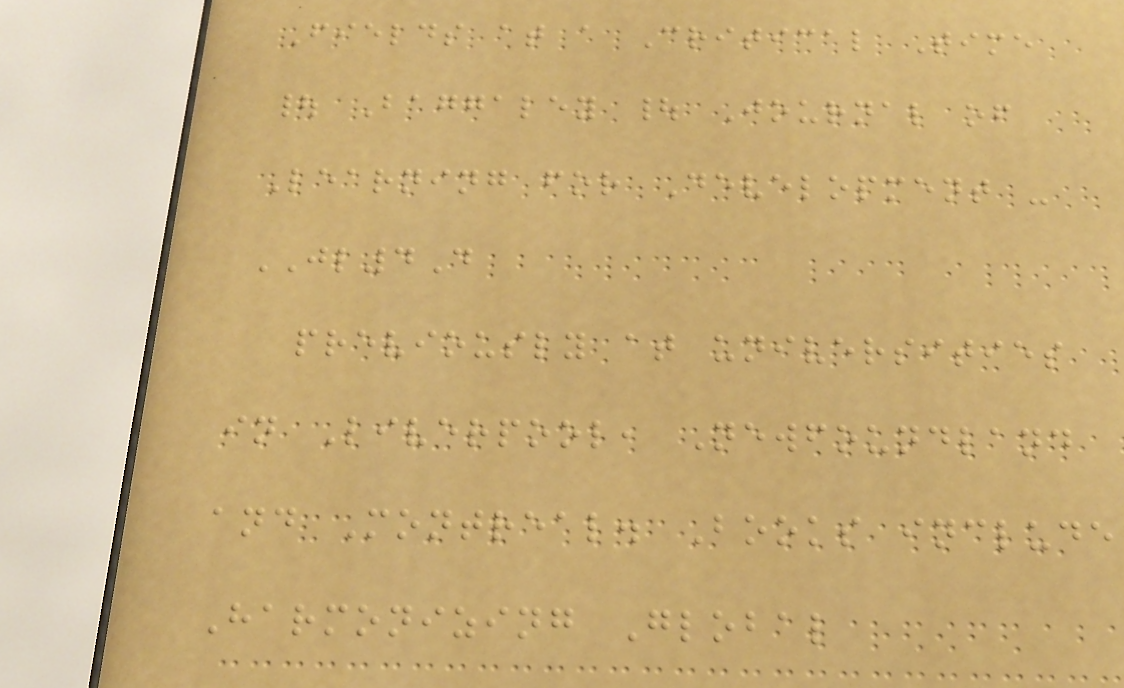Fields at a Critical Time
| Baggaley | Journal of
Learning for Development -
JL4D
previously at universities
in Liverpool, Newfoundland
and Montreal. Books include
Harmonizing Global
